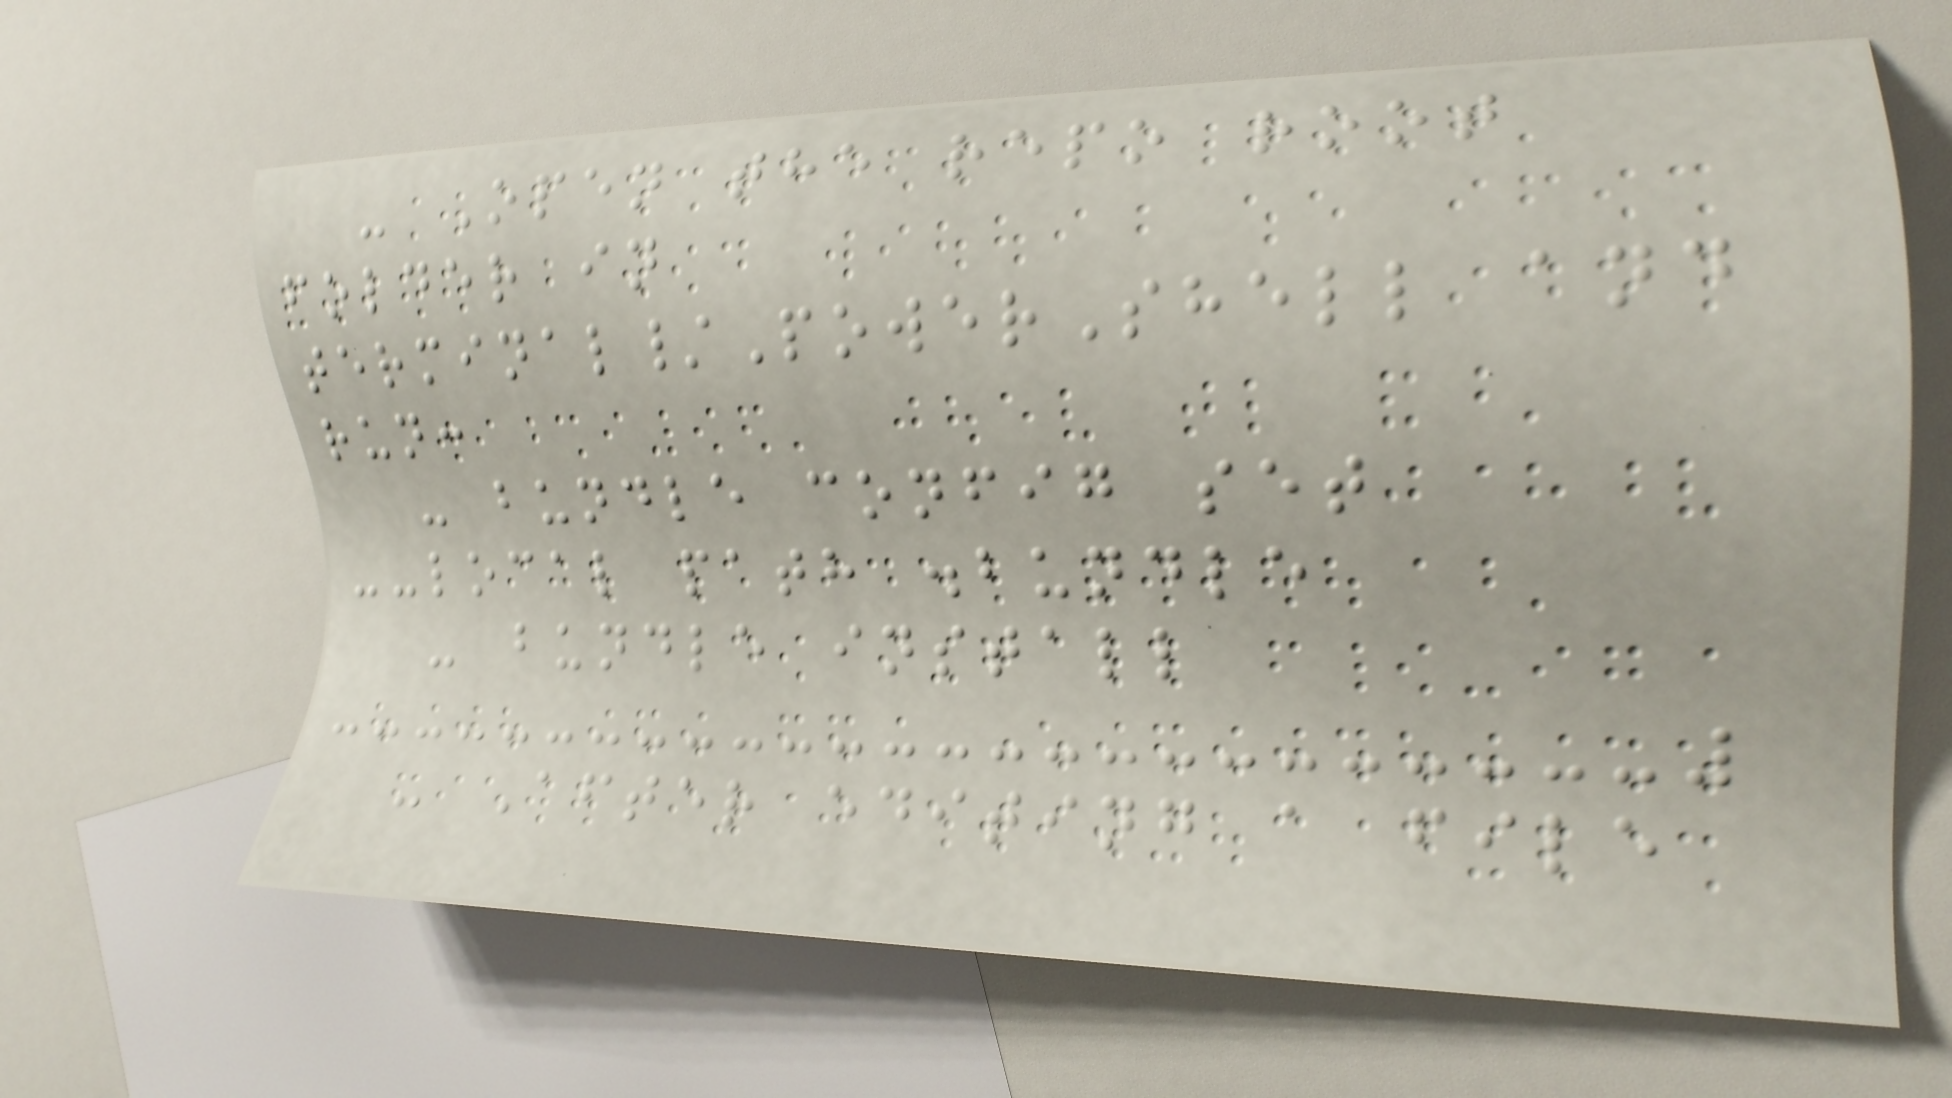- Open the repo root
folder in
terminal/PowerShell and
run:
- bundle config set
--local path .bundle
- bundle install
- After editing a file
